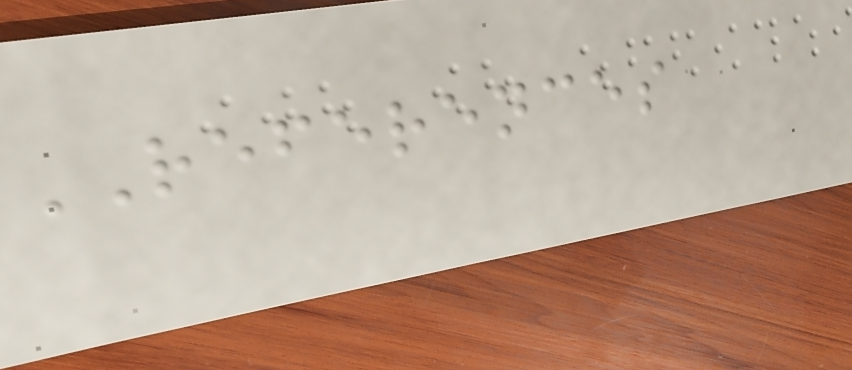REFERENCES
